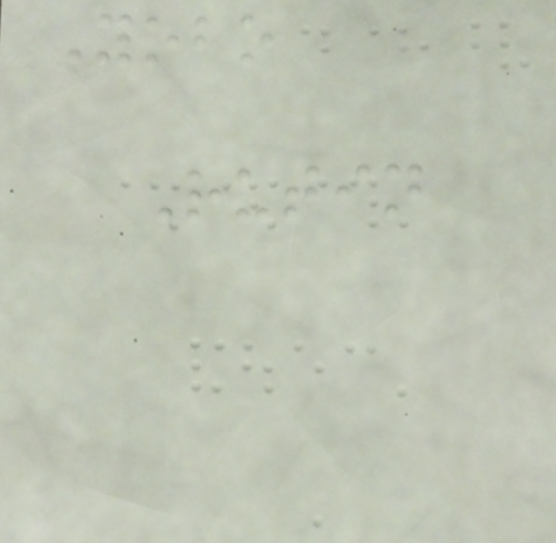Yobo
Rutin
